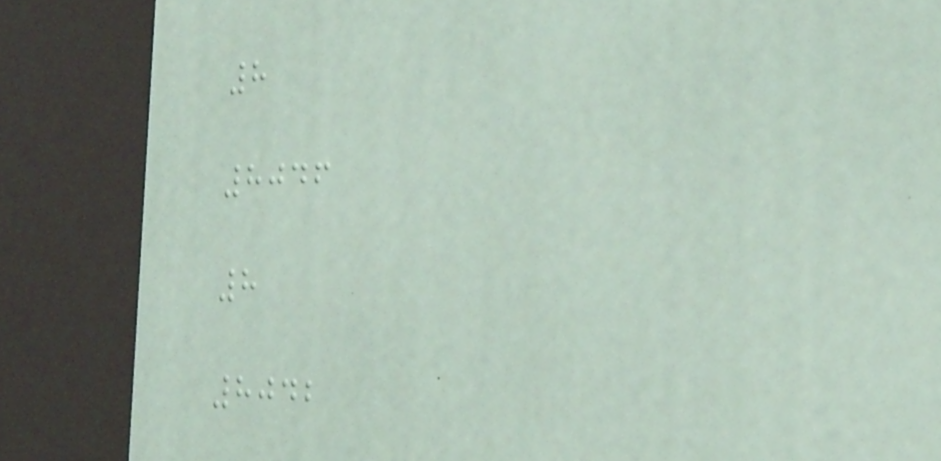8
8046
8
8042
